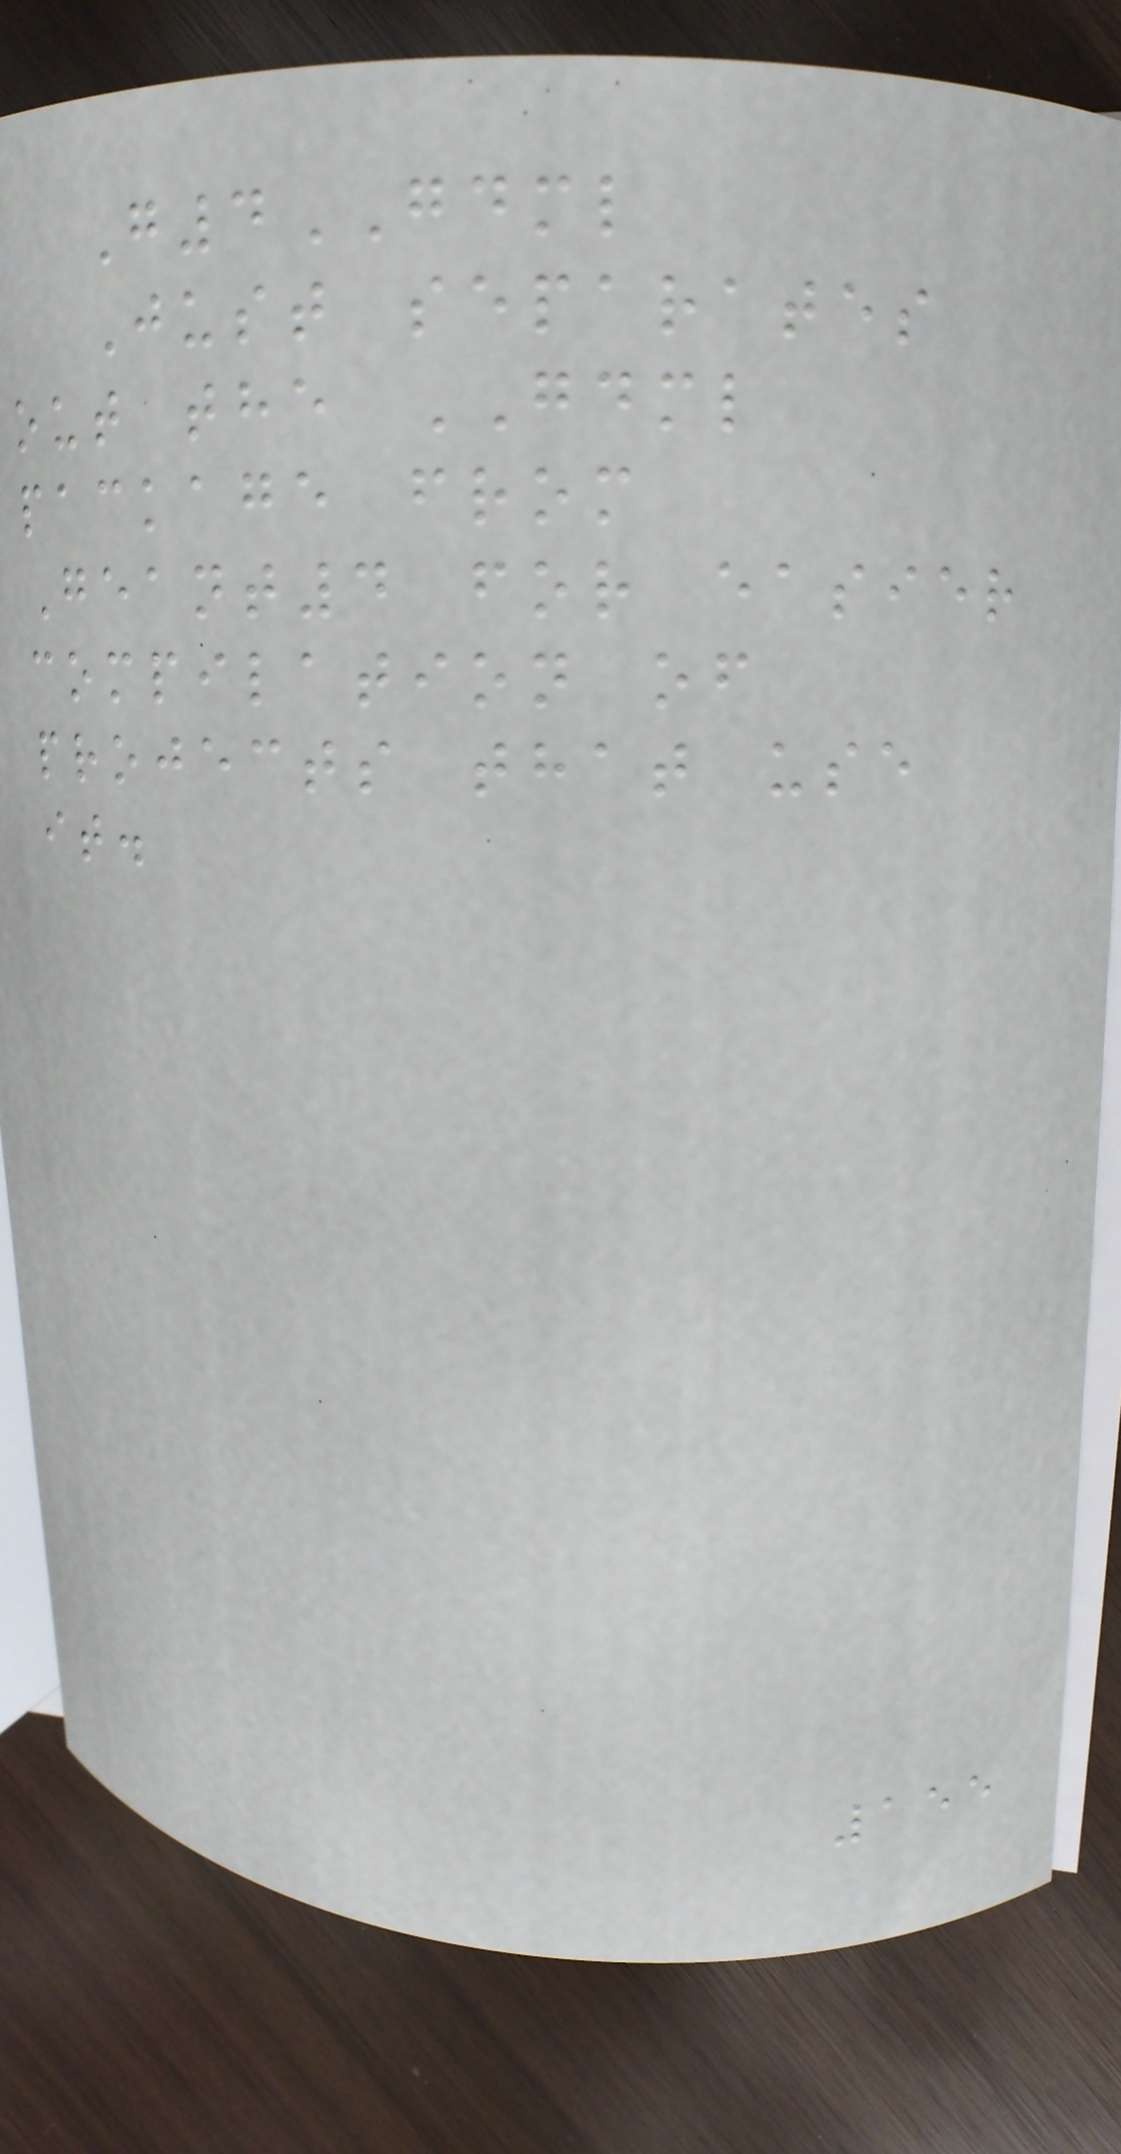G4GDML
Just separates
out the GDML
package from
Geant4 for easier
compilation of
projects that use
it.
155
